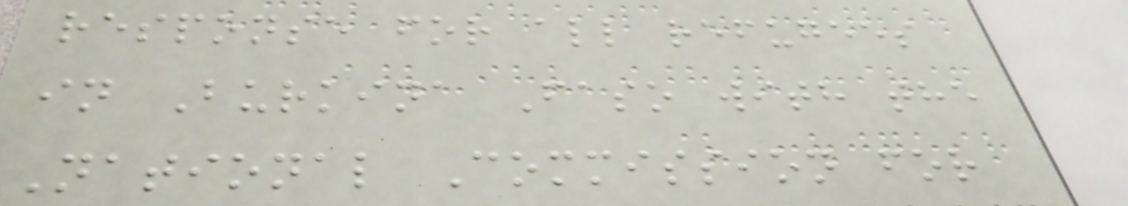response for all refugees
in Burkina Faso with the
National Commission for
